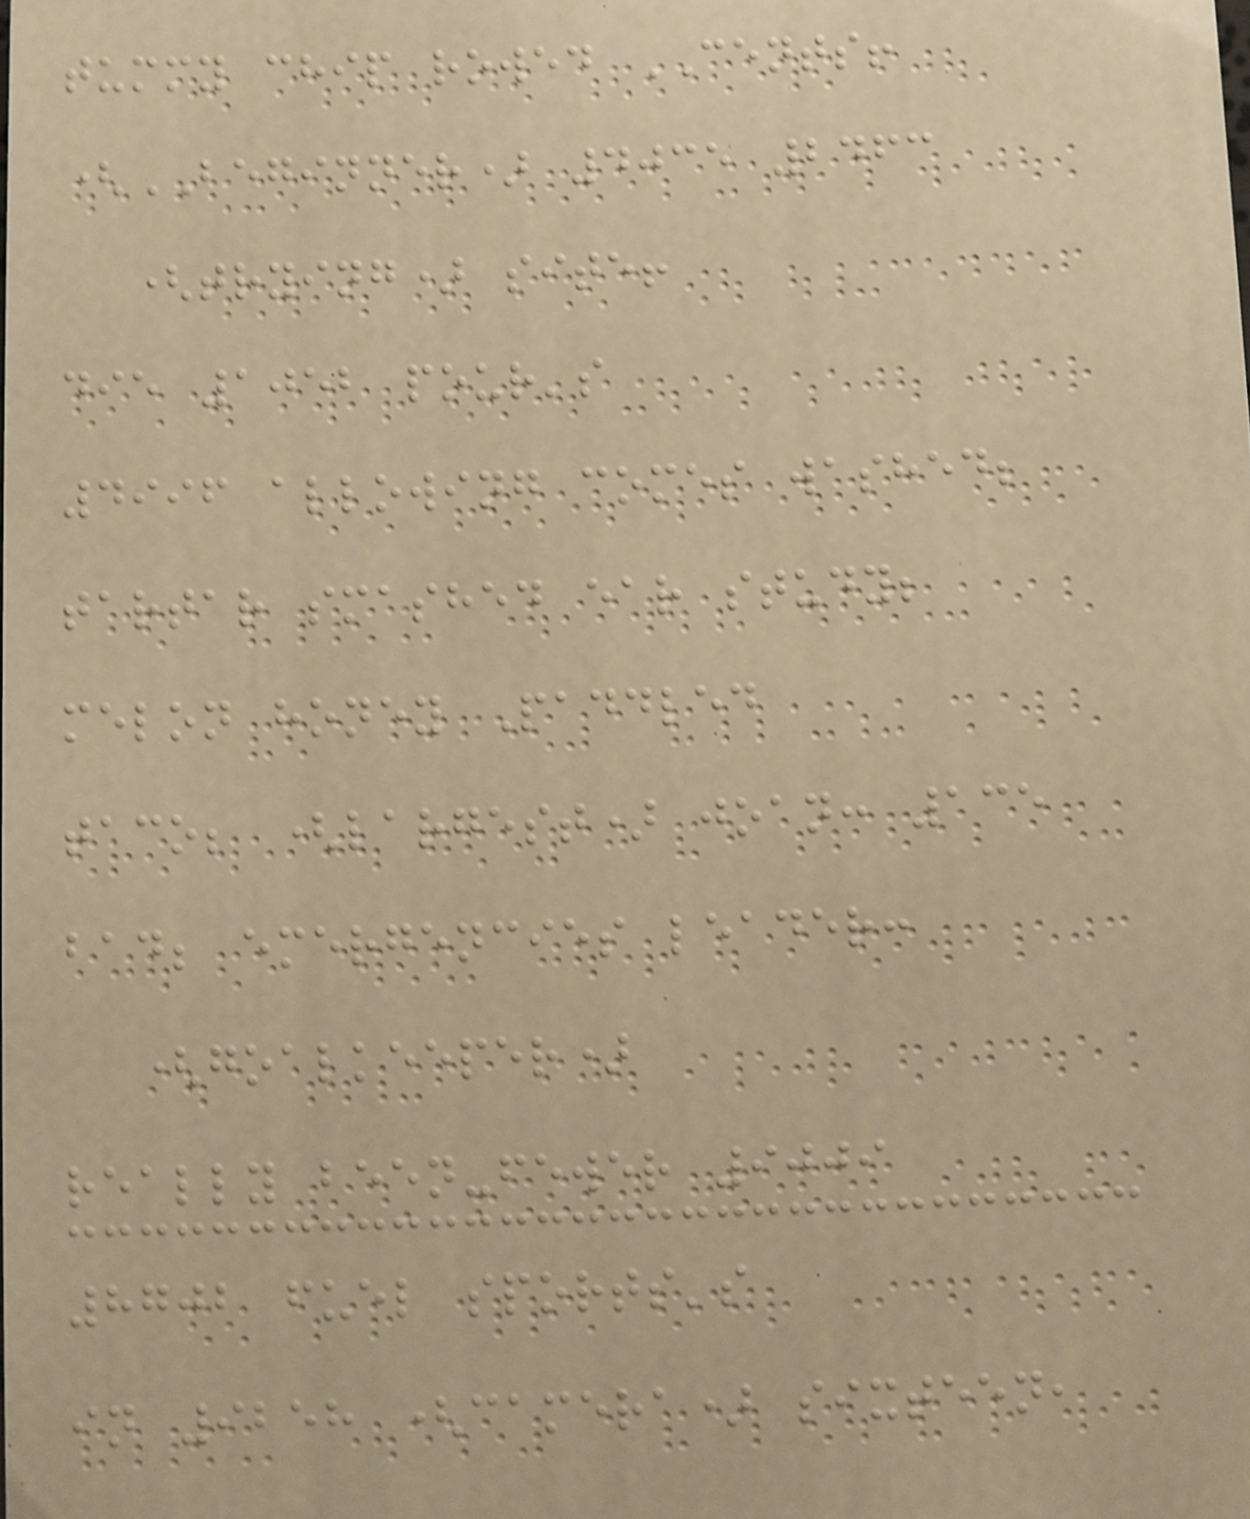tummy chip rowed CENTS!
(BEGINNER) 4035 2463
(trying) site!
die 1052 pour's
4996 allowing comes washed;
tartar smashed ear study;
melon honey Paddled
taco; (largest) joan: 135
bad; emergencies leader:
(goalkeeper)
really been-fewer 9009
8702 fuel sports's
in 9258 (camera) sixteen,
